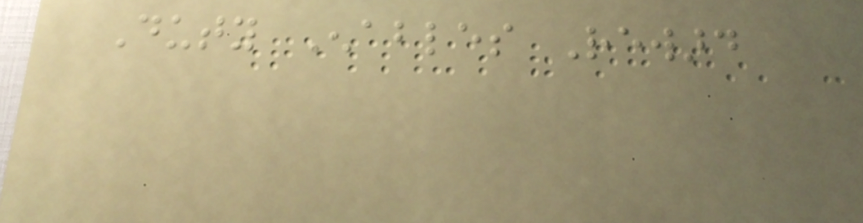Duty Enables Reward
